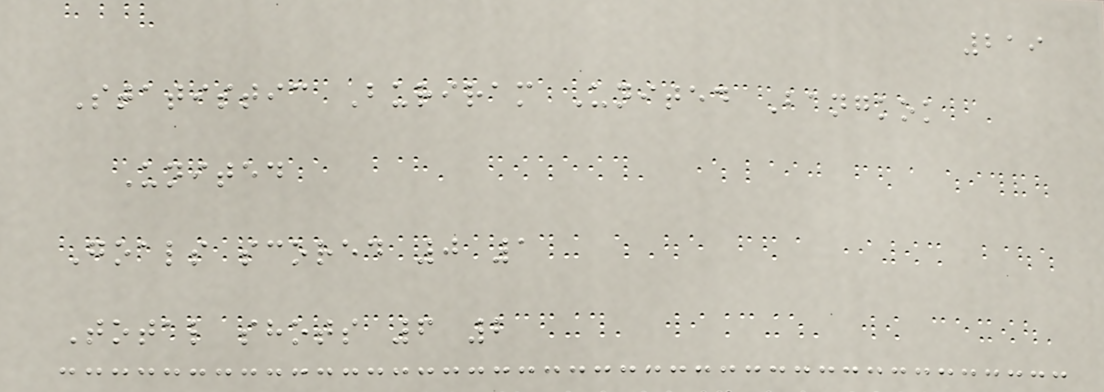219
Statistic Buriram United Bangkok
United
Goals scored 0 1
Total shots 6 2
